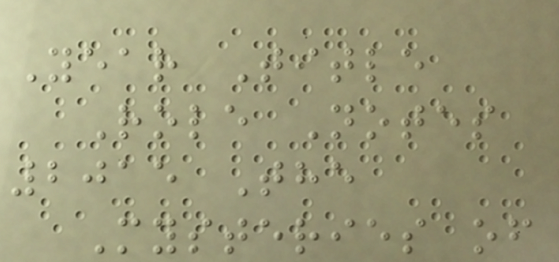Year Title
Role Notes
2015 The
Mysteries of
